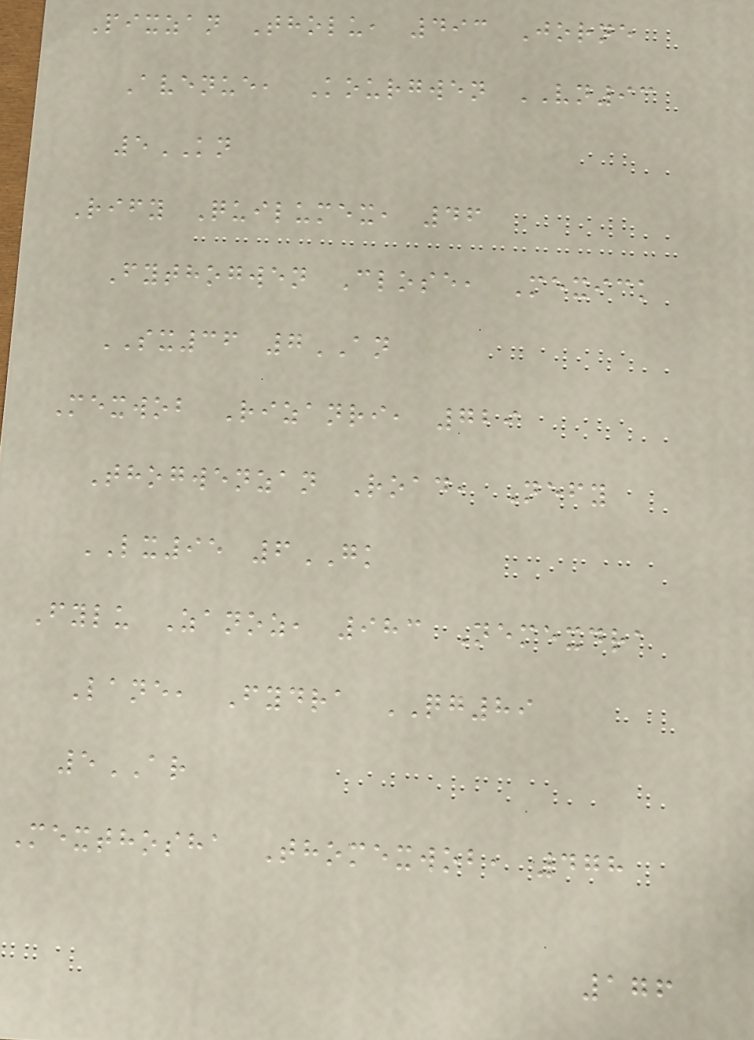Pixzan Tholu, 493 Jorne
Avenue, Kourgwen VN93
5KN
Rify Quilumex, 46
Fythogwen Close, Mexick
SX36 7AN
Mexwob Rizanri, 729
Thogwenzan Road, Nefy
LX95 6GK
Fylu Zanoz, 983 Nemexdra
Lane, Fydra QG89
5AR
Mexthosha Thomexwob, 478
176
